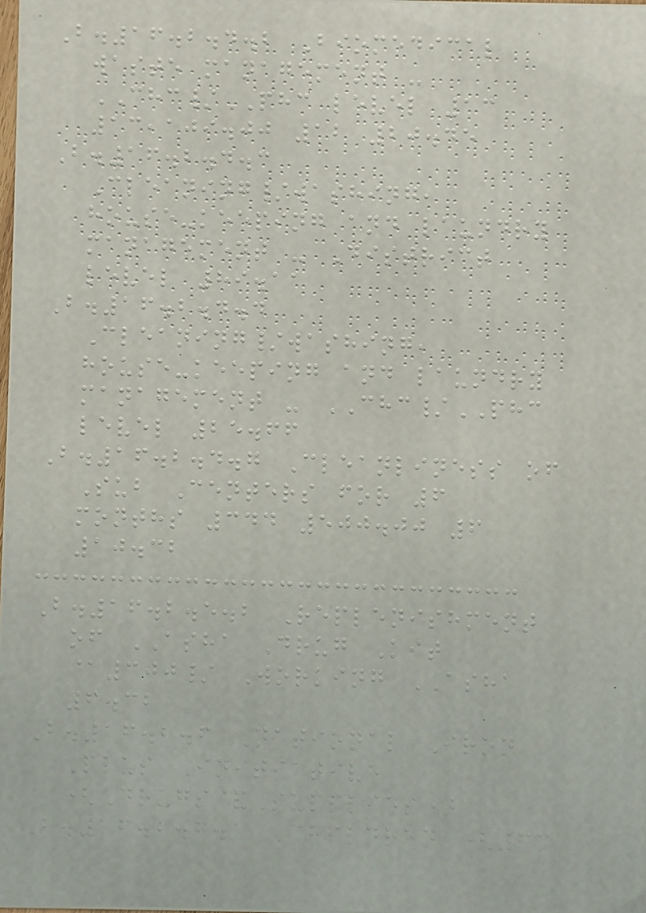B.16.2.4.2 Biomedical
waste management -
CHC/PHC level 13
13,109.00 12 20.45
B.16.2.4.3
Cleaning/washing,
house-keeping and laundry
management - District
level 89.11
B.16.2.4.4
Cleaning/washing,
house-keeping and laundry
management - CHC/PHC
level 25.66
B.16.2.4.7 Cleanliness of
Sub Centers for 6
months 344 500.00 6
10.32
B.16.2.5.2 Replenishment
of ASHA Drug Kit
@300/ Working ASHA
6.32
B.16.2.6 National Iron
Plus Initiative
(Drugs&Supplies)
B.16.2.6.1 Children (6m
